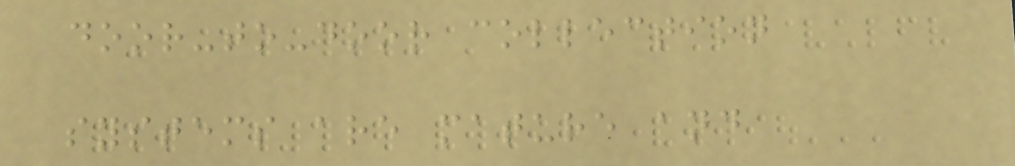door-to-door collection
systems are mature and
